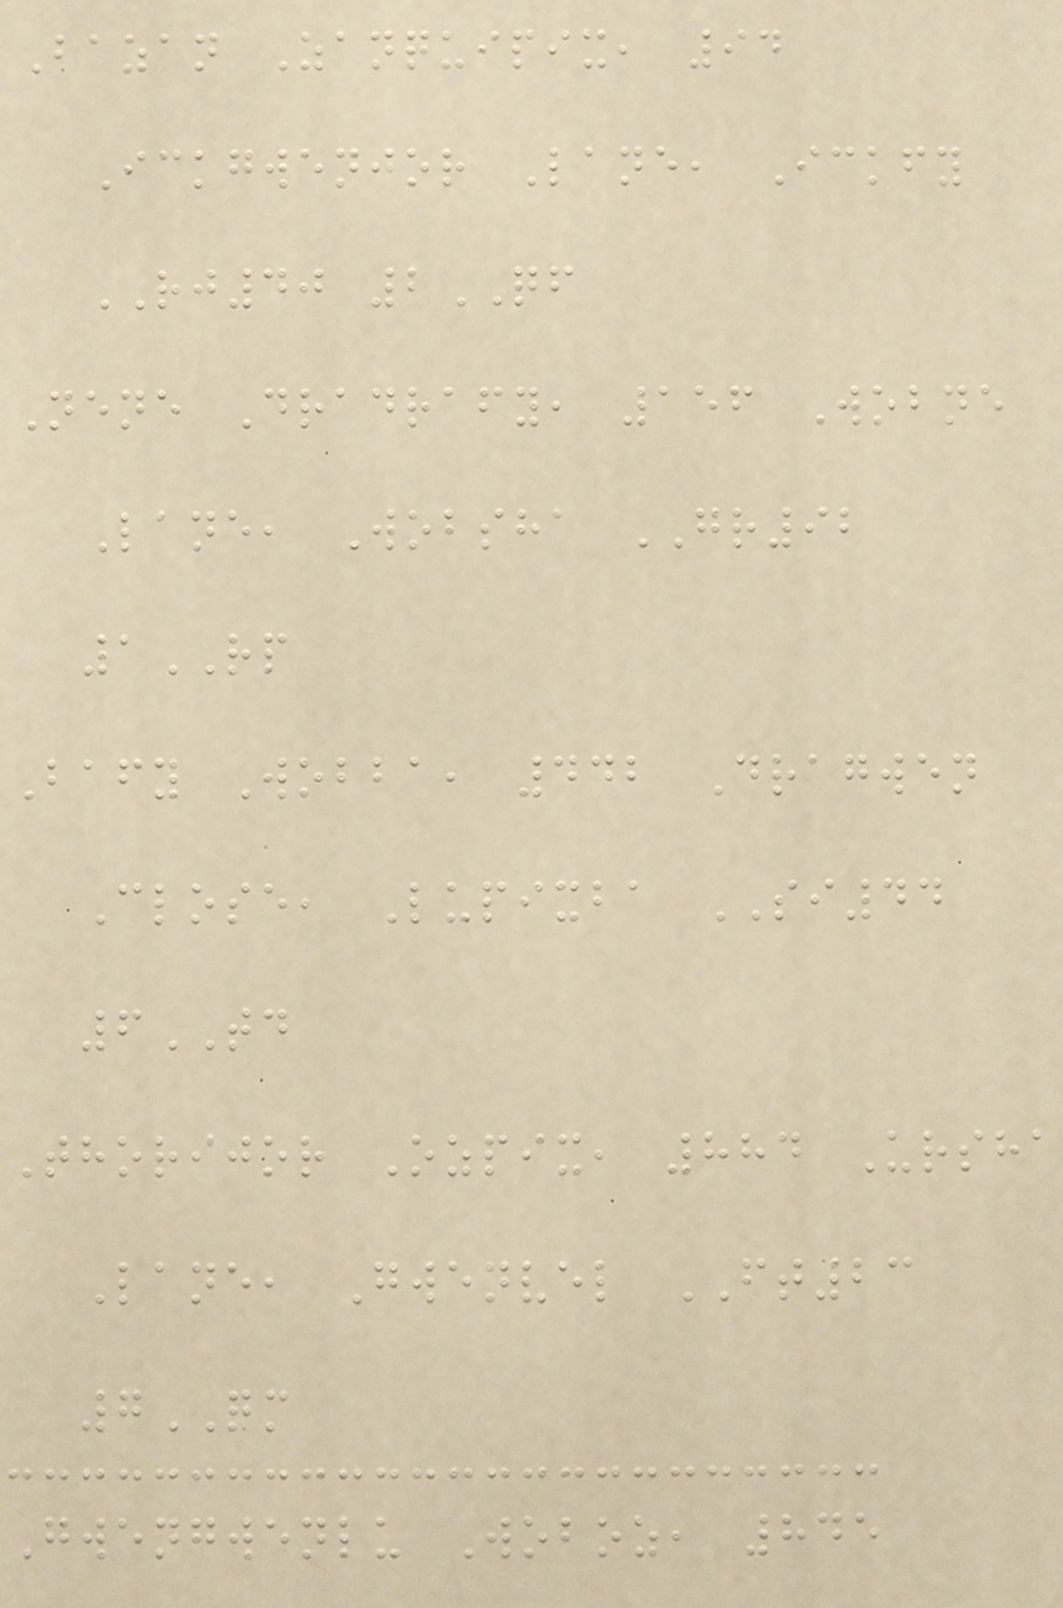Bazan Zanquipix, 94
Ickgwenjor Lane, Ickfy
RJ40 2QF
Nene Dradrafy, 156 Wobne
Lane, Wobsha GR92
1RP
Bafy Wobba, 442 Dragwen
Close, Lupixba SI44
6TD
Thorijor Ozpix, 884 Ursha
Lane, Gwenvel FT23
7QM
Gwengwenlu Woboz, 845
